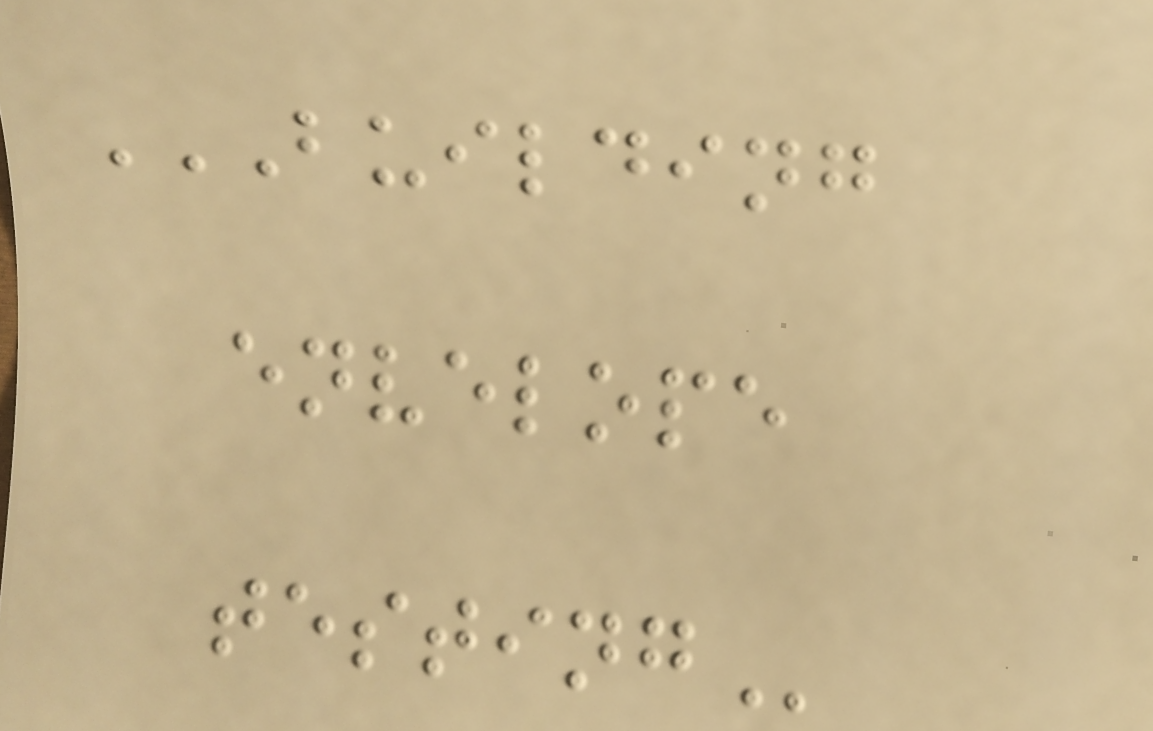BUILDING
ENVELOPE
TESTING
